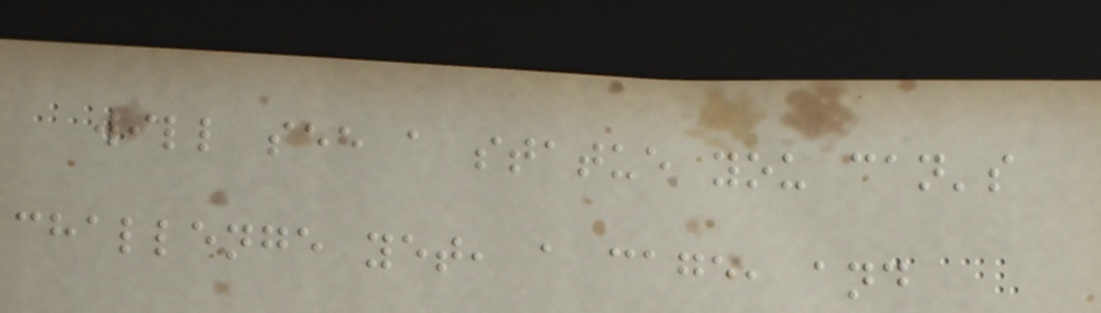will see a statue you can's
challenge yet, a cage, and
